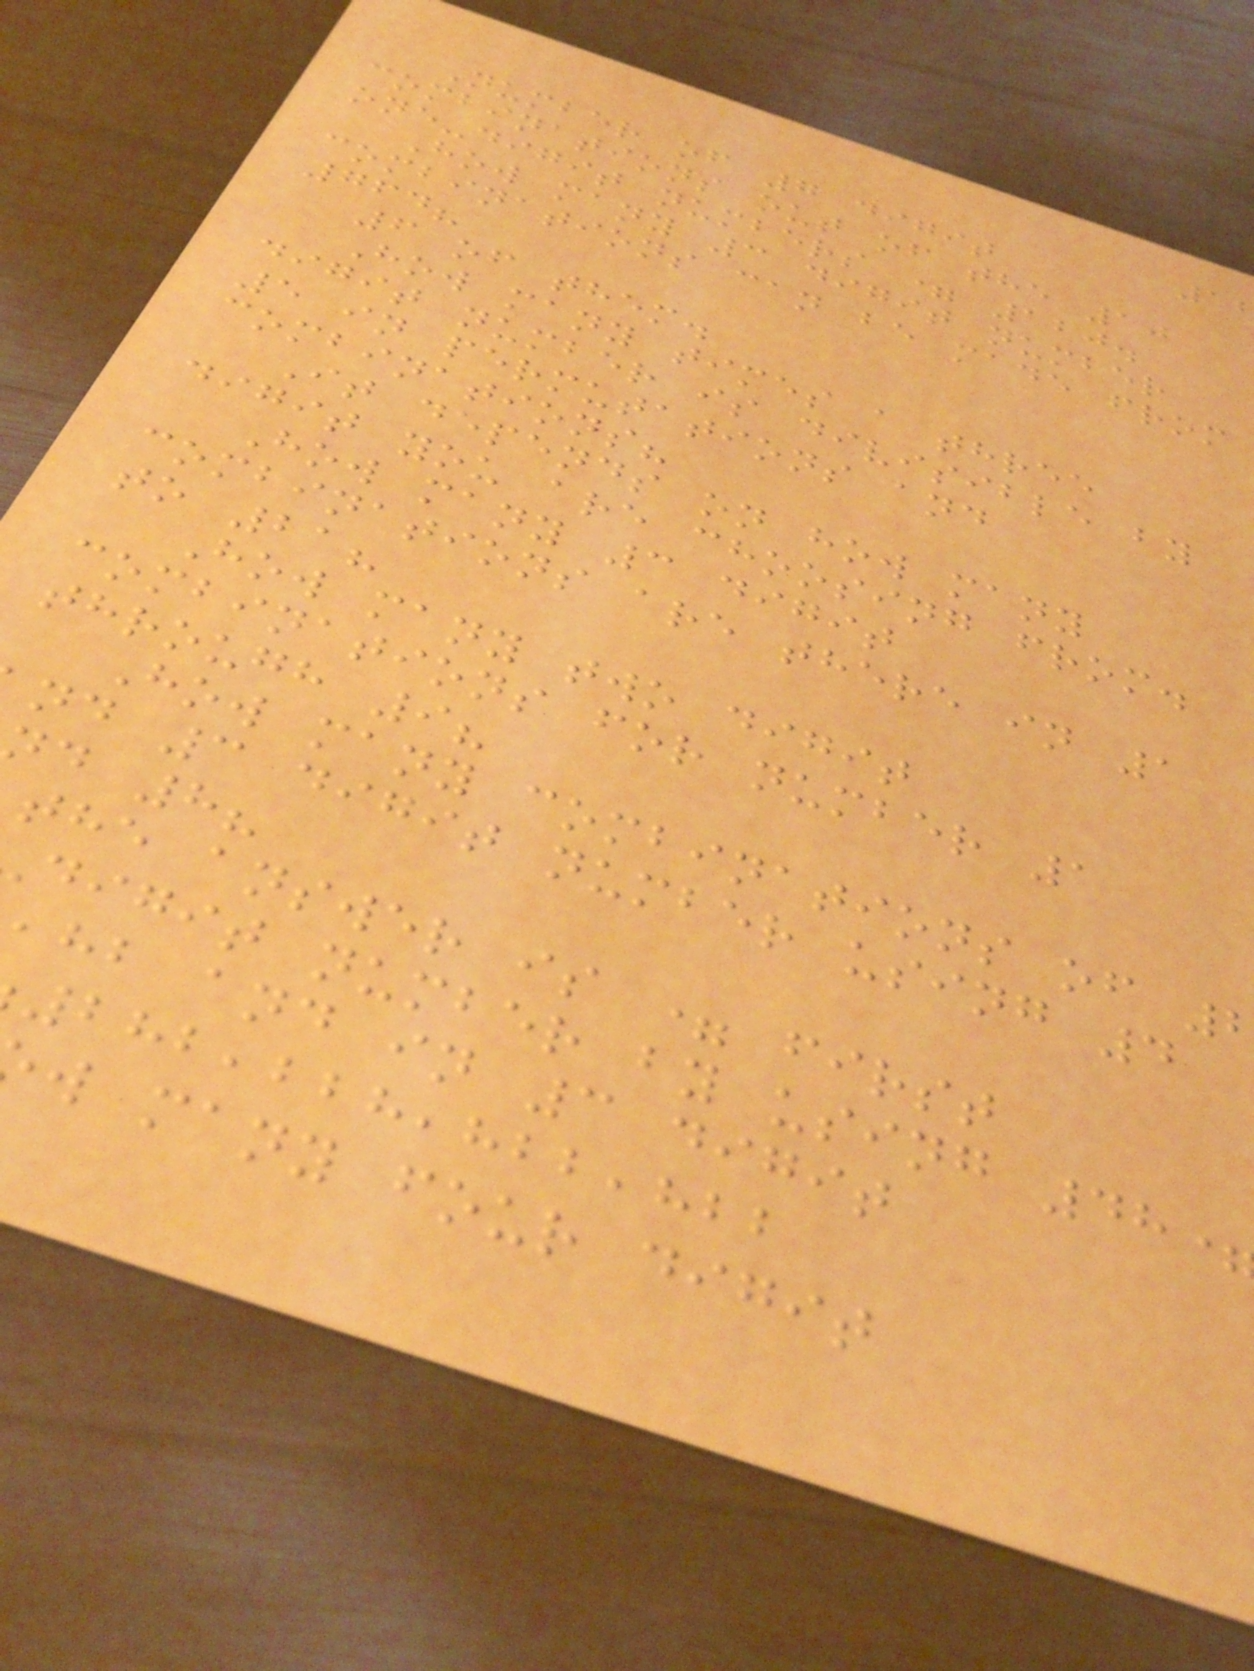Number of 7 digit
combinations out of the 10
one-digit numbers = 120.
How many 3 digit number
combinations can be made from
764?
6 of them.
How many times a three
digit number is divisible by
5 in permutations and
combinations?
It depends on how many
digit you are choosing from.
How many 3 digit
combinations are there in 1
to 21?
How many two digit
combinations for number 1
through 9?
How many combinations of
nd 3 digit number using 4
d 8?
the answer is = first
digit number by using 48
,hb and in 3 digit
282,228,822,822
w many four digit
